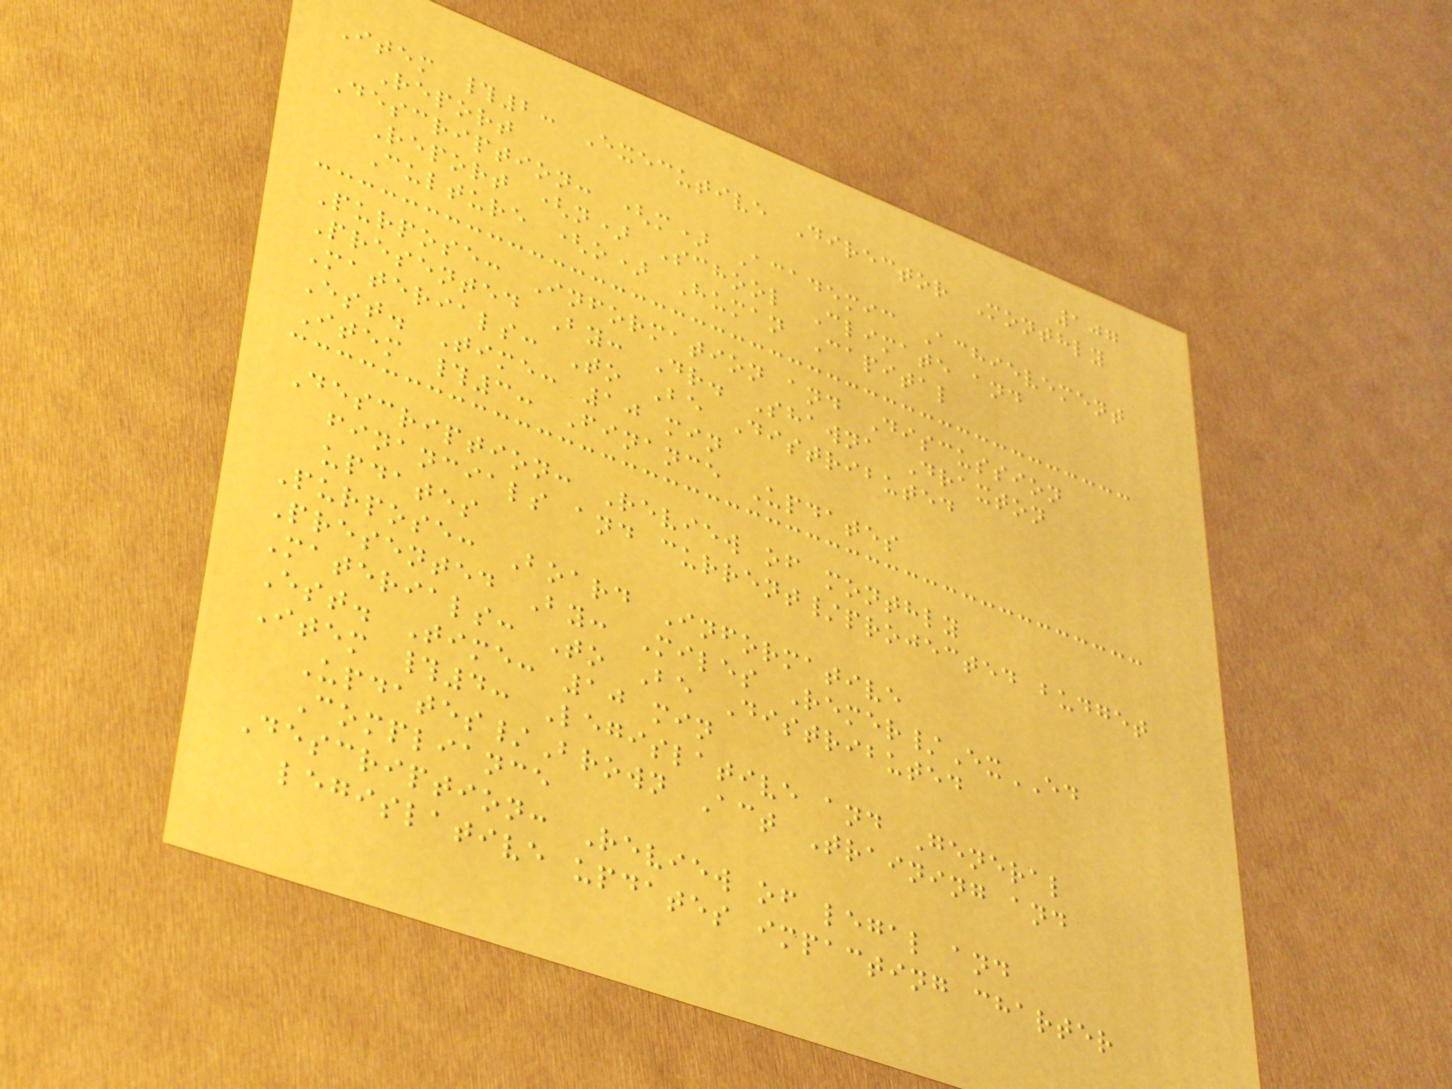107
Item #2: Executive Director Monthly
Report
Description: (m) Academic Achievement
Report (n) School Climate and
Culture (o) Human Capital
Purpose: Information and Discussion
Presented By: Dr. Shawna Draxton
Materials: To Be Distributed
Est. Time: 10 min
Item #3: Finance Updates
Description: Review of monthly
financials and current/projected budget
updates
Purpose: Board Informative
Presented By: Miles Remer/ExED
Materials: To Be Distributed
Est. Time: 10 min
Item #4: Legislative and General
Updates/Brown Act Training and
Compliance
Description: Review of legal and
legislative updates impacting charter
